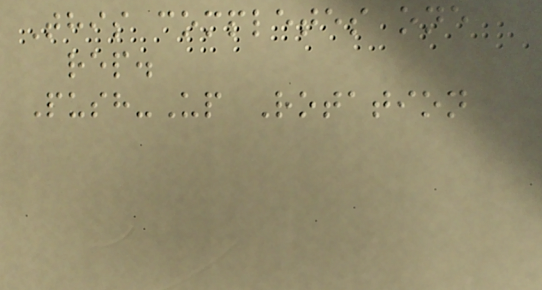This completes one
rep.
Push-Up Rotation
